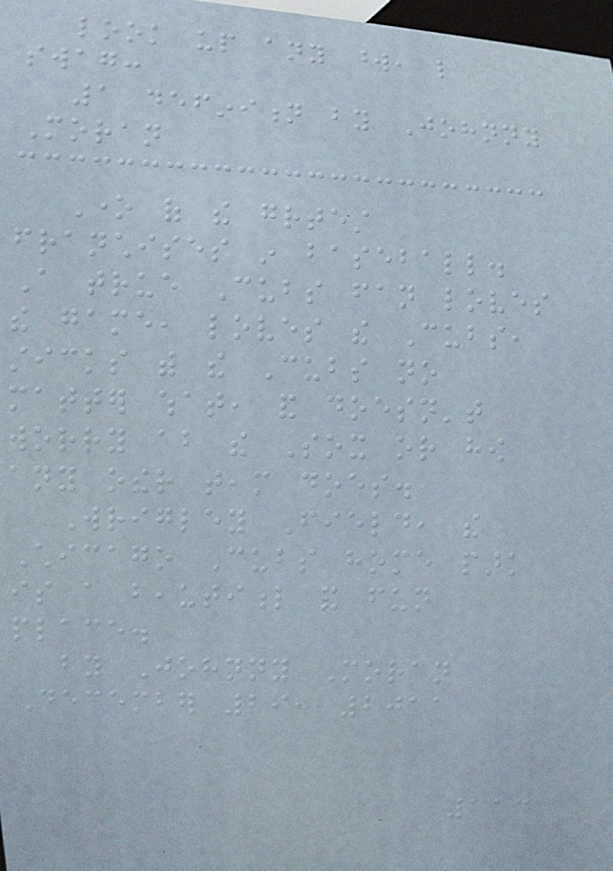look up any word, like
swag:
1 definition by Johnny
Moran
One of the greatest
franchises in baseball.
A true Cubs fan loves
the game, loves the Cubs,
sticks with the Cubs no
matter what, and doesn't
worry about the Sox or how
any other team does.
Wrigley Field, the
Chicago Cubs home park
is a beautiful and fun
place.
by Johnny Moran
December 29, 2011
113
